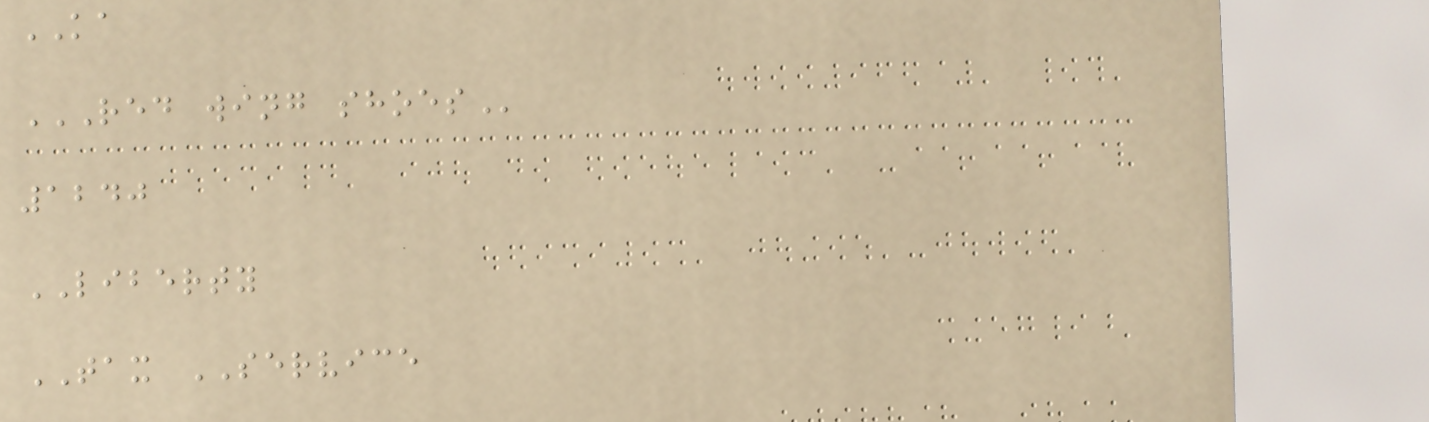KA
RED WING SHOES
1240
LIBERTY
TAX SERVICE
